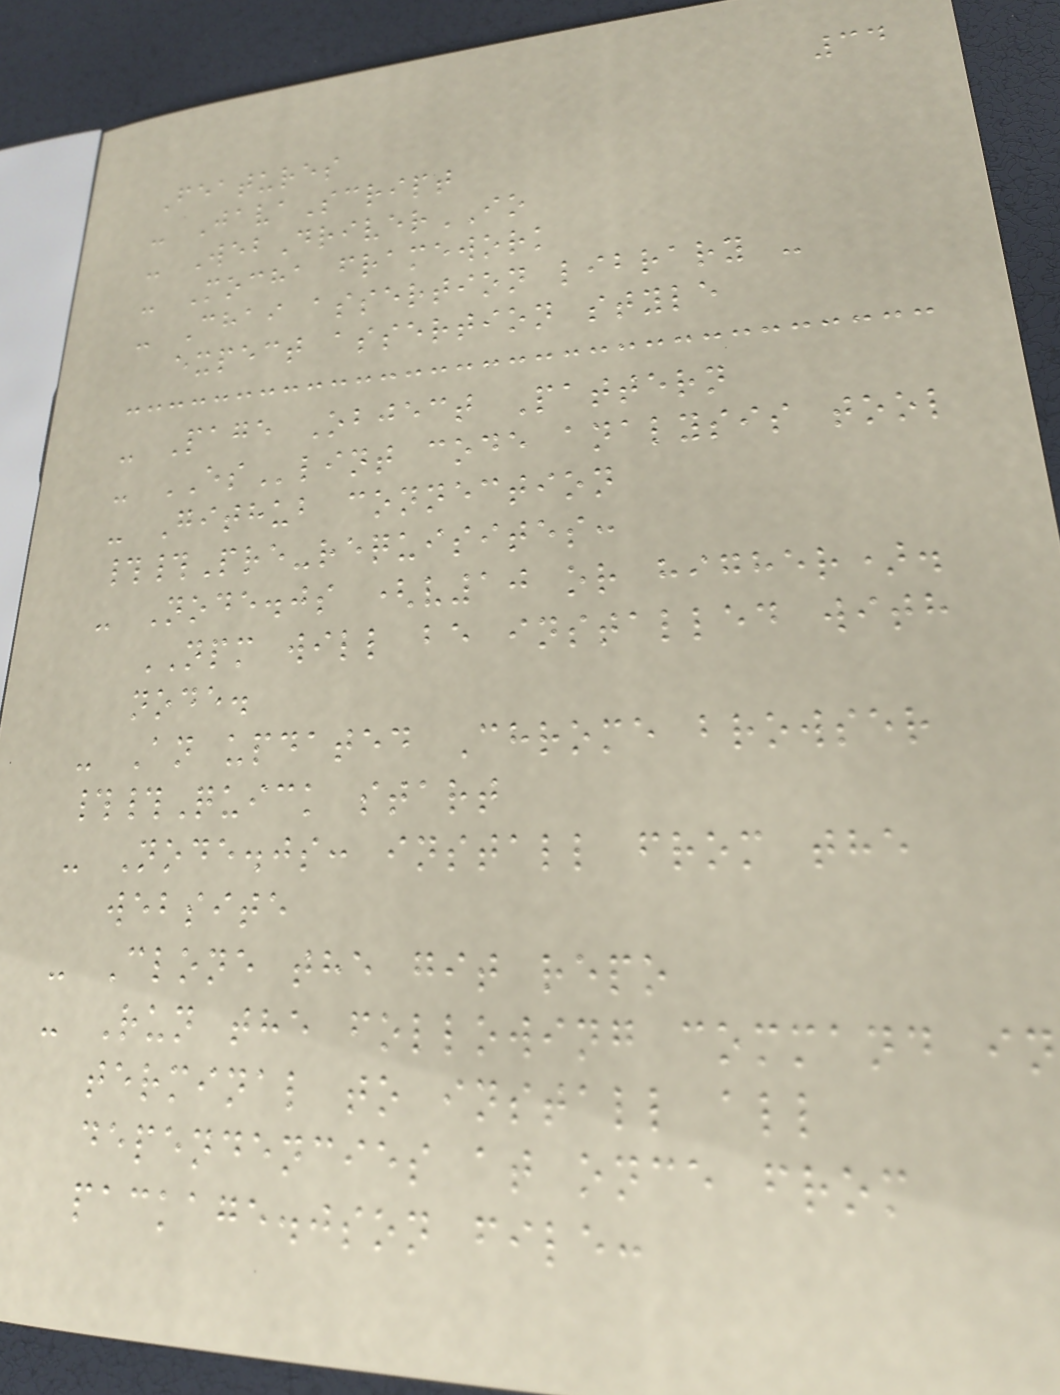34
Features
- JavaScript
- WebDriverIO
- Mocha framework
- Chai assertion library -
expect assertion style
- Page Object Pattern
- ESlint code analysis tool
- Github connection
##Pre-requisites:
- Node.js (v10 or higher).
NPM will be installed with
node.
- An updated Chrome browser
##Quick start
- Node.js: install from the
website
- Clone the git repo
- Run the following command in
terminal to install all
dependencies at once from
package.json file:
